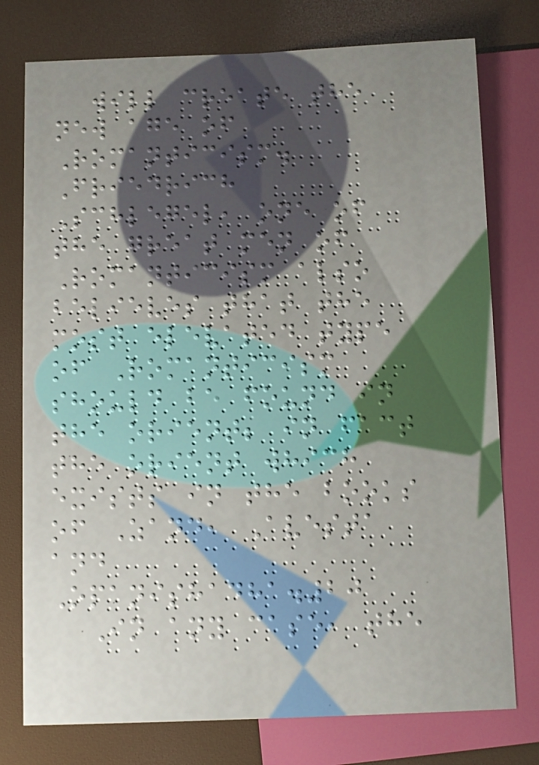will create the
new age of
Romanticism.
Friedrich
Schlegel, one of
the great men of
Romanticism also
believes that the
most elevated type
of Romanticism
should be found in
the orient; in fact
the orient which
exists in the books
of Zand, Avesta
and
Opanishadha.20
In any case, the
